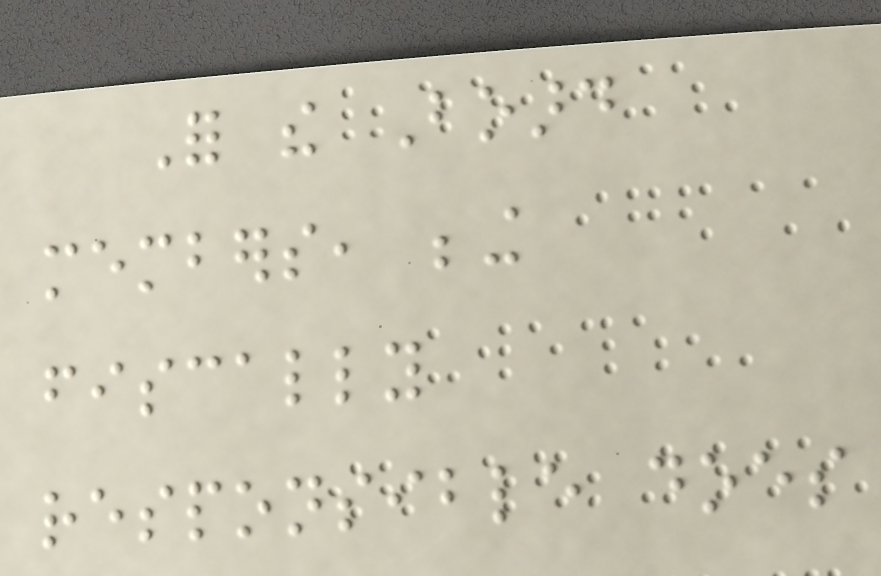For the Board
members, being
fiscally
responsible does
